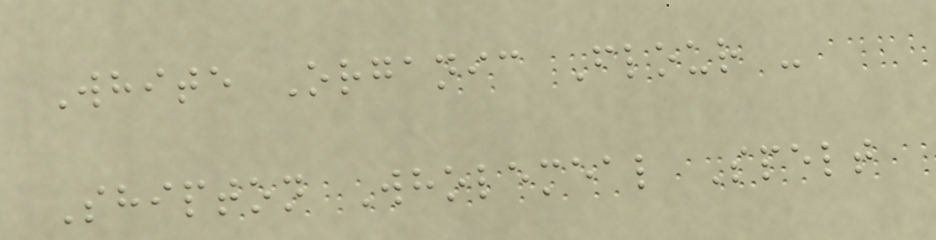White Organic Flour -
Shipton Wholemeal Spelt
